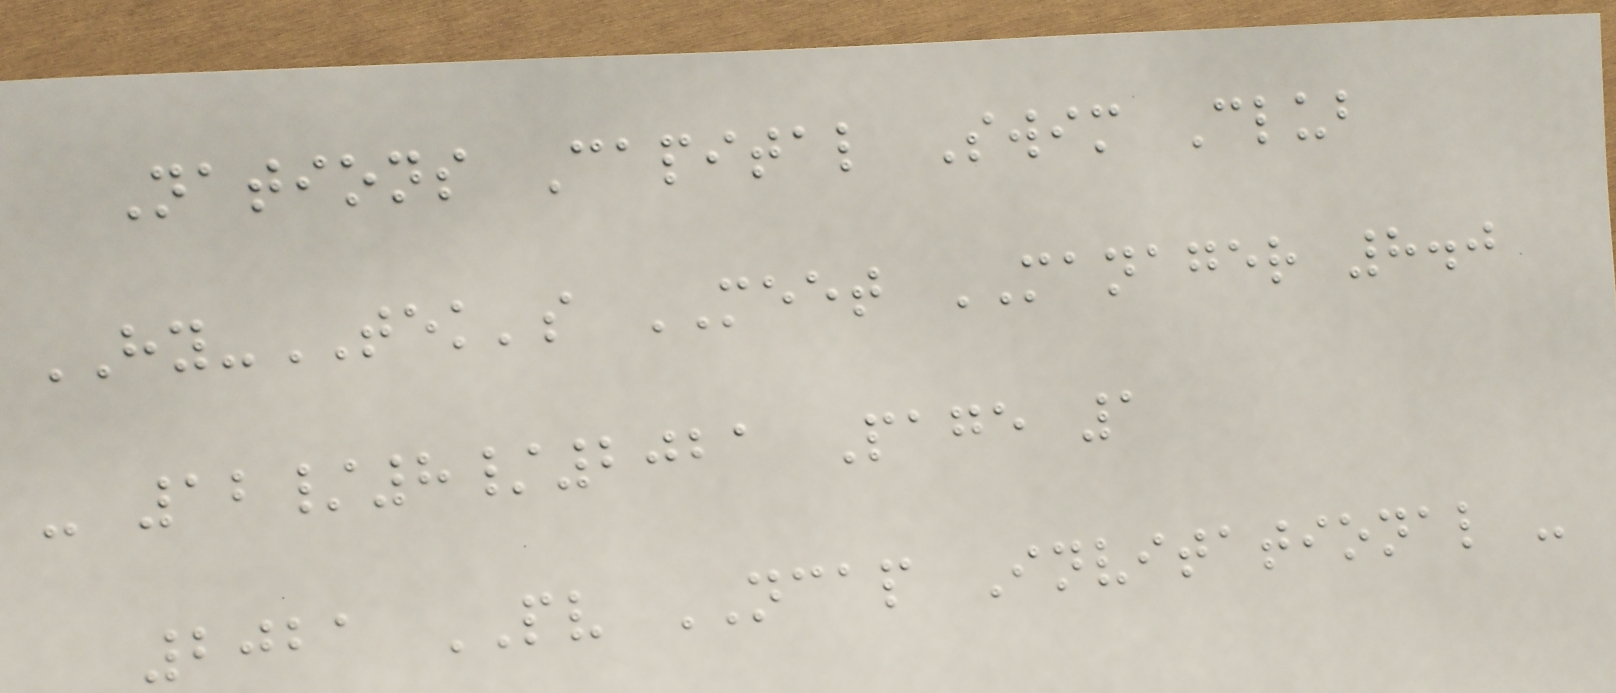Nations Capital Swim Club
HY-TEK's MEET MANAGER 8.0
- 12/8/2021 Page 1
2021 PV NCAP Invitational -
